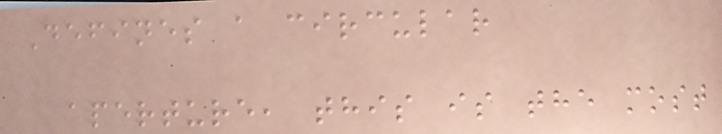Defines a circular
aperture, this is the most
